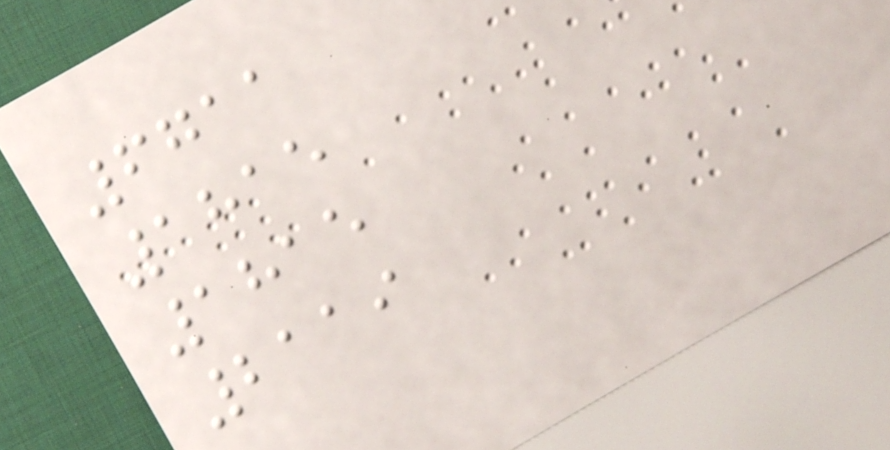6711
1815
1815
2119
